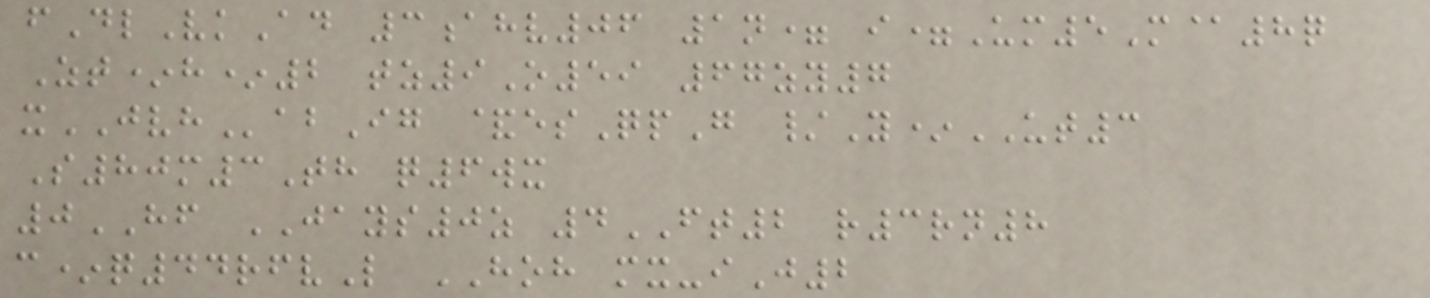fDlVkAd 3ahv06 1n= i=Um5M@8q
Zt*h*2 tz9O59 67zy7
xJVHabIg &esQpG /Y*UT3
S80m3Th q6wx
0HF JAYS0z 4FT2 r3rn8
c*q44rfvL HOH mx-iJ2
